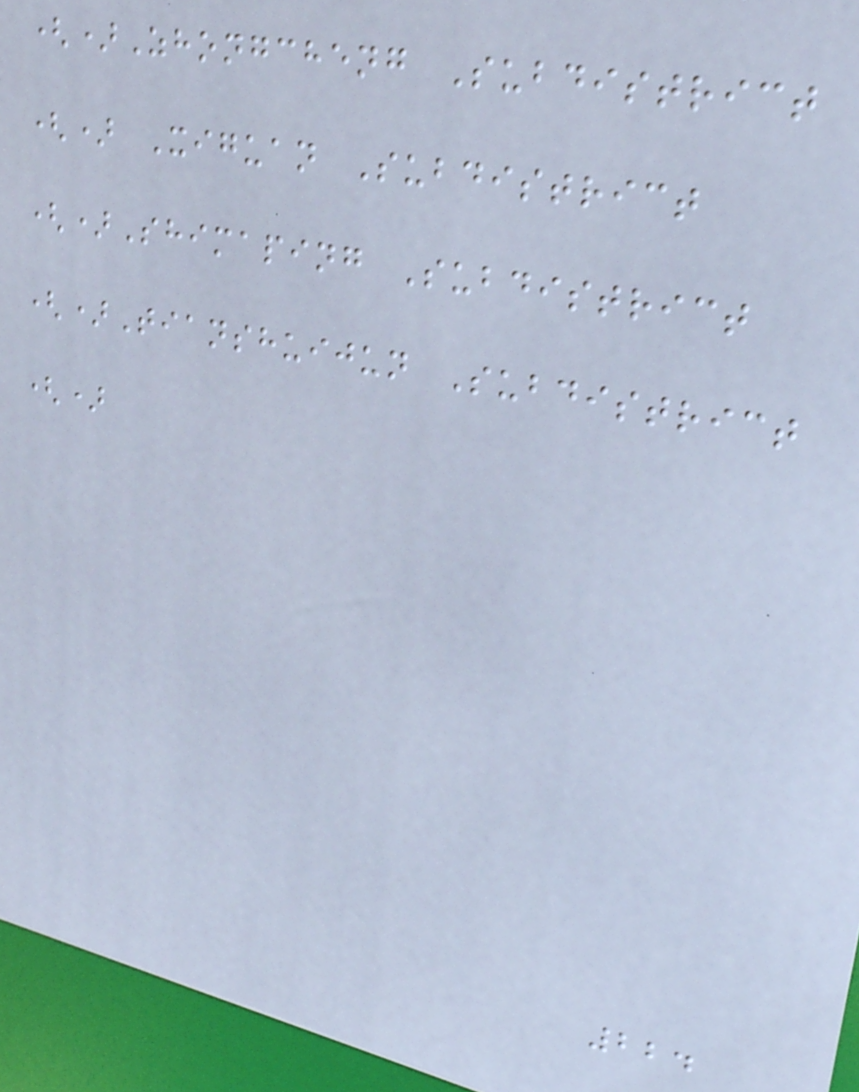()Zhongcheng Subdistrict
() Xiguan Subdistrict
()Shimaping Subdistrict
()Tianshuijun Subdistrict
()
224
